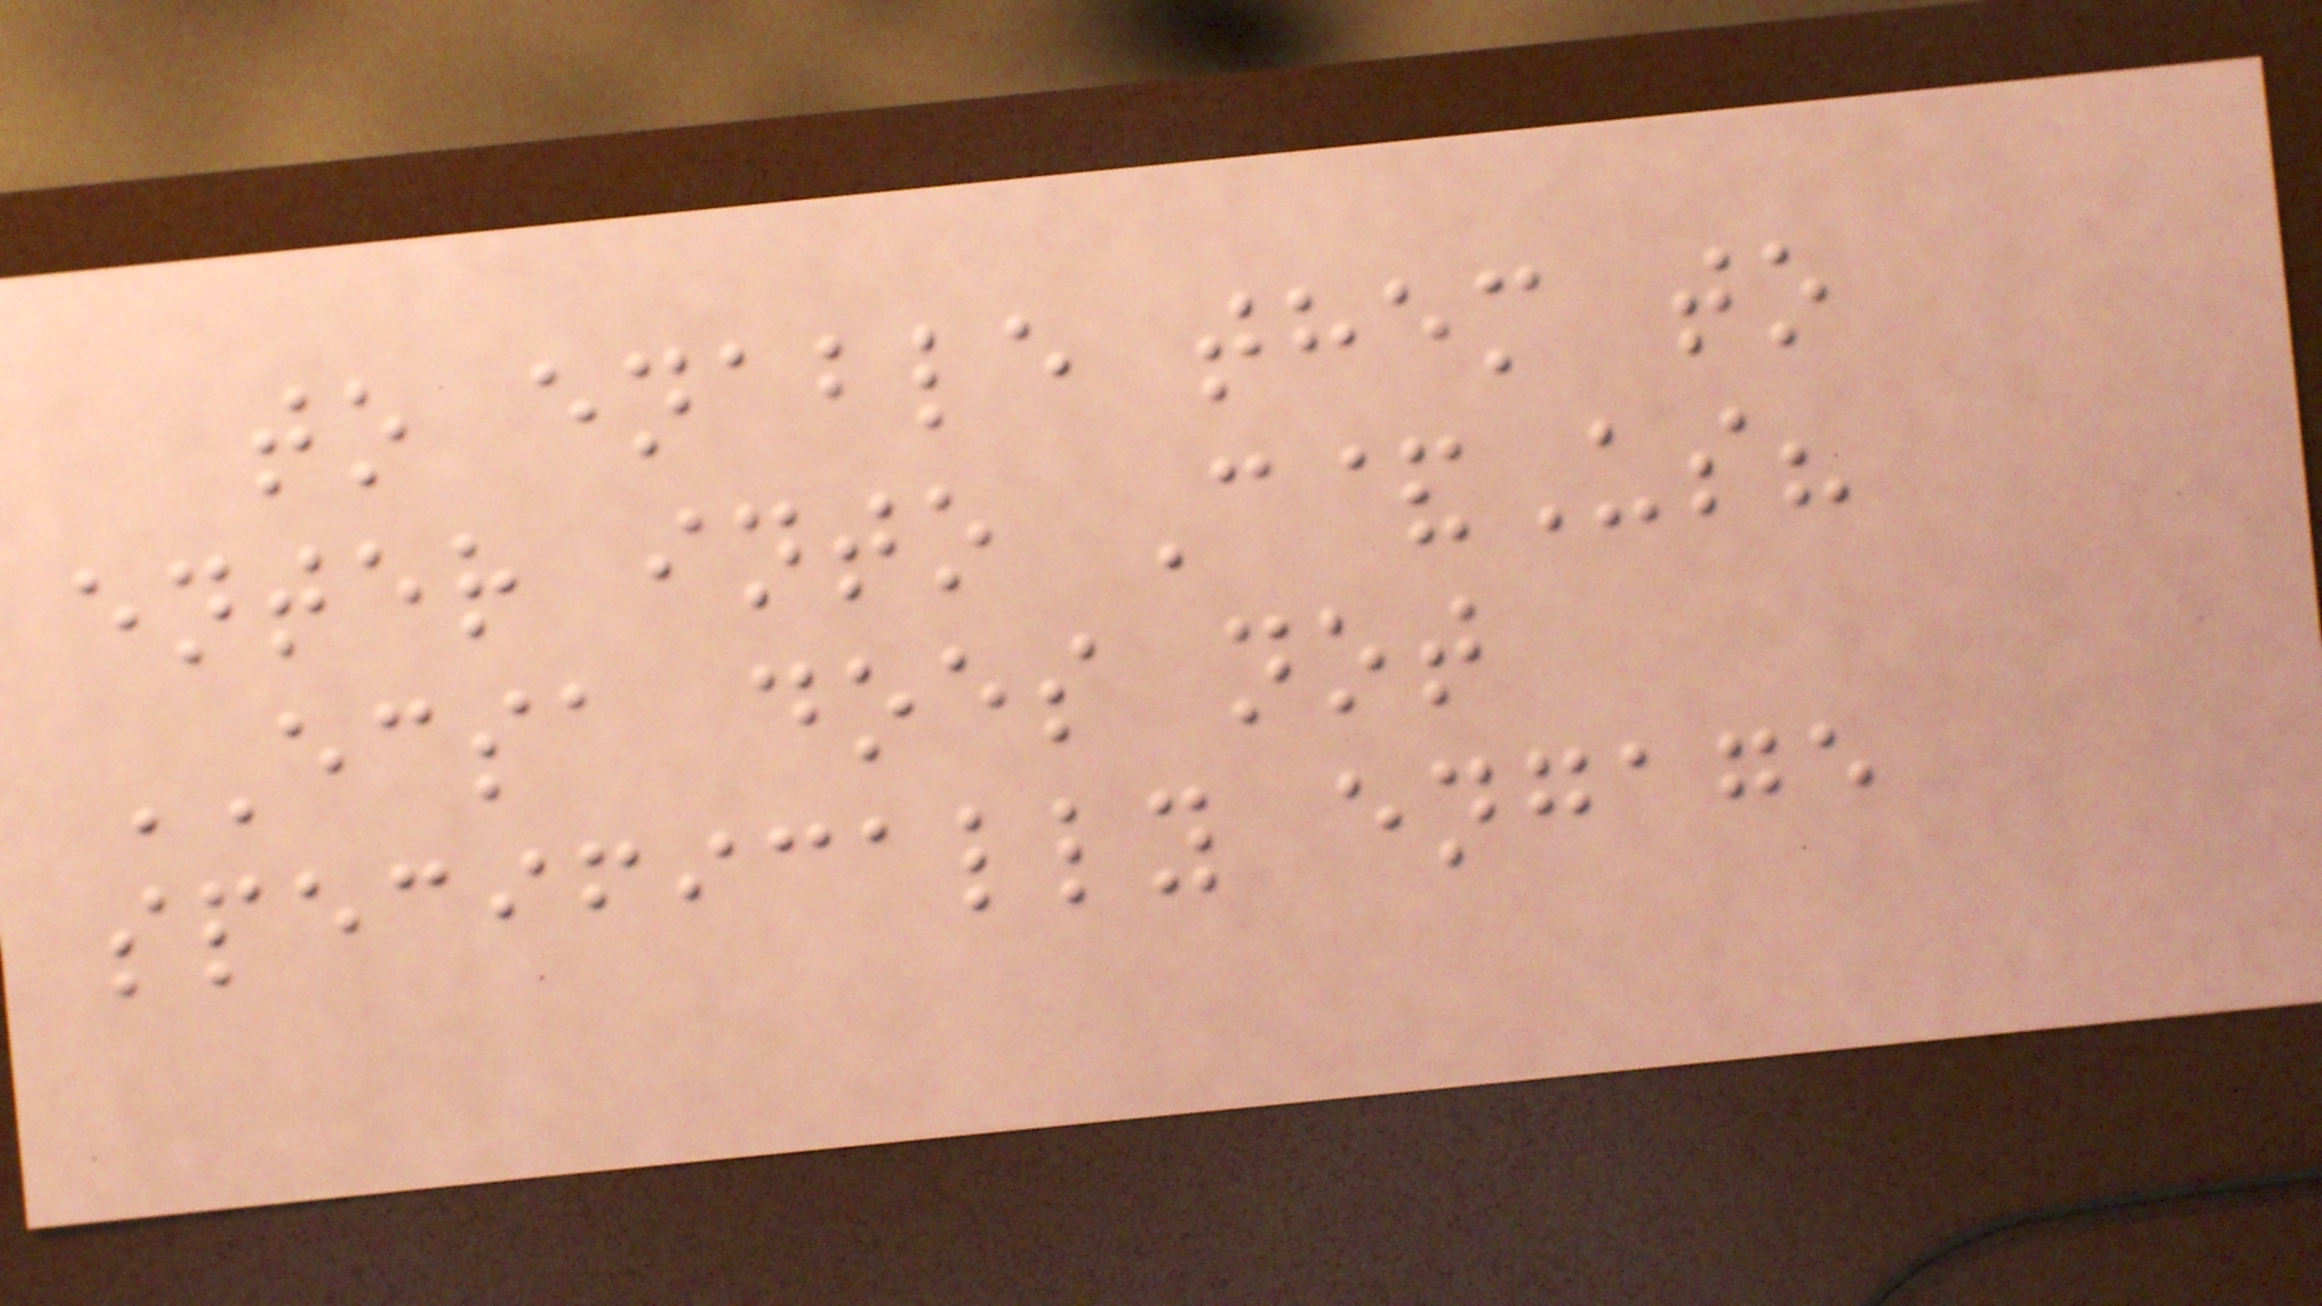to enable them to
enter into C&Us?
ECSA does not
specifically engage
